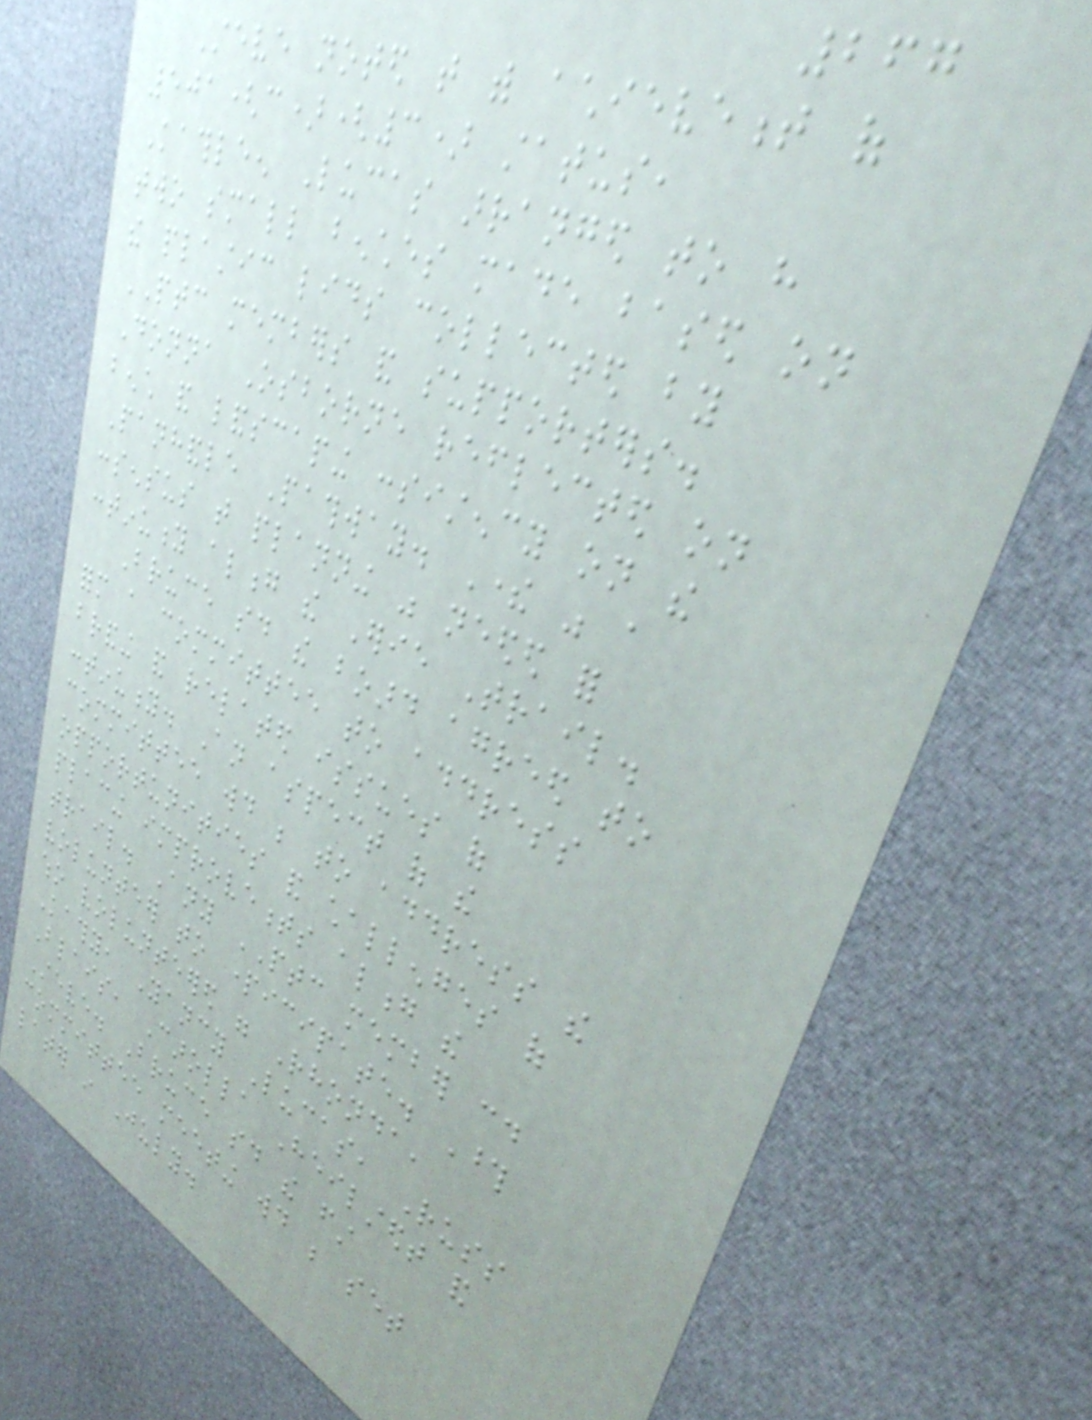267
Steve noted that with achievement of
501(c)(3) status,
Kathleen Lucas arranged to have
two small benches made based on
the plastic lids collected by
PTC members and supporters.
Donna Osborne reflected on
bench and landscaping consistency on the
Panhandle Pathway. There was a
consensus that planning was needed for
continuity along the Erie Trail.
Bruce said the board agreed to
form a committee to address
branding and related issues of
continuity. An aspect of the
committee would be to address the
opportunities and challenges of
placing improvements along the
trail. Any PTC member could
volunteer to participate. Those
who volunteered were Rhonda,
Kathy, Yancy Lucas, Russ
Blais, Carolla Heilstedt and
Steve. Bruce said the first
committee meeting would be set
later in July.
